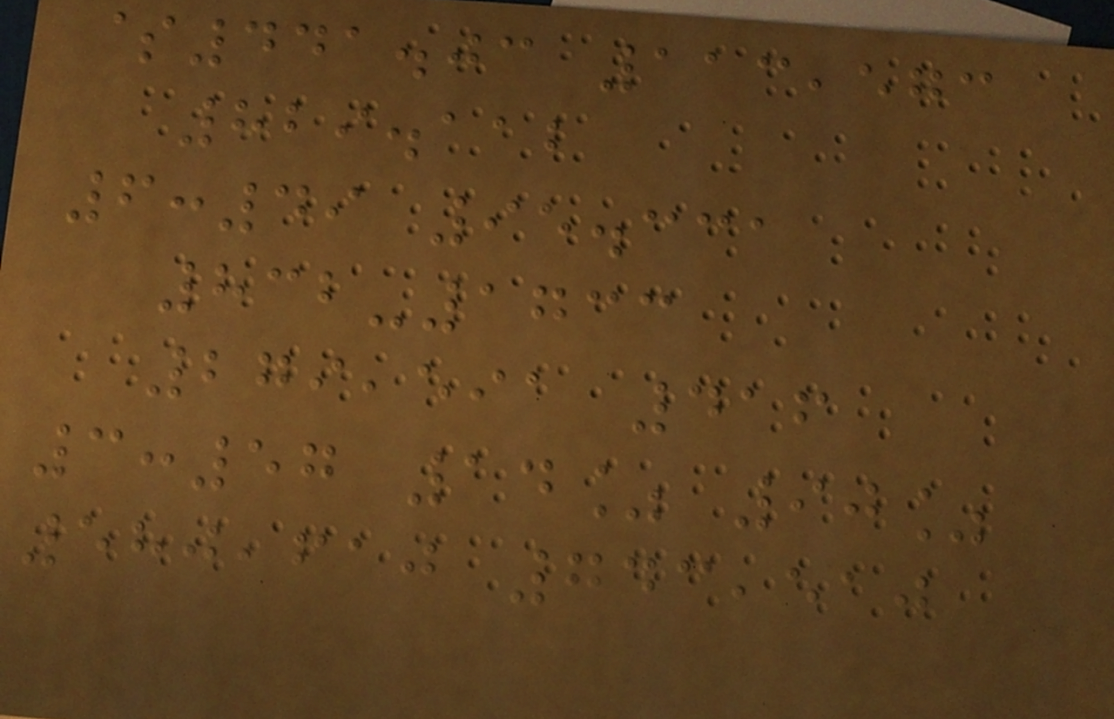$441.03 113,573
829.112
6:49 95.331
832-1733
279,591 416
3:57 14% 90%
580,610 743,510
